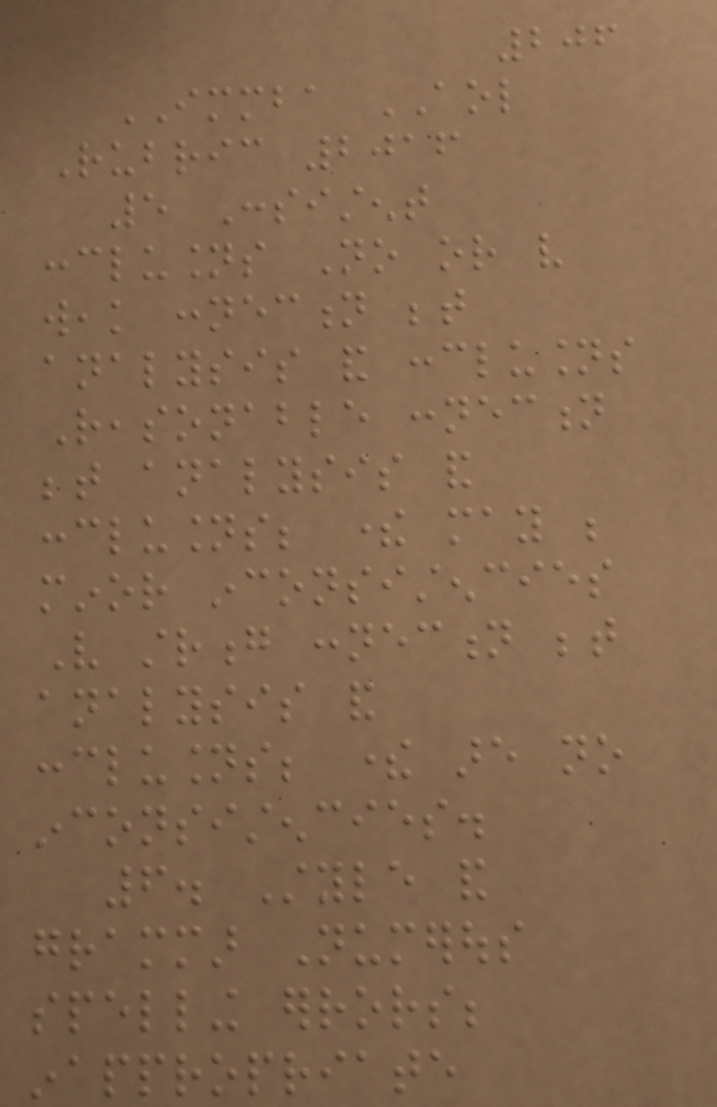206
IMMBA AOL
Rubric 2016
5 Consistent
conclusions No or very
weak connection between
analysis and conclusions
Reasonable connection
between analysis and
conclusions; there may be
minor inconsistencies
Very strong connection between
analysis and
conclusions; there are no
inconsistencies.
6. Style and
grammar Numerous
spelling errors;
inappropriate
